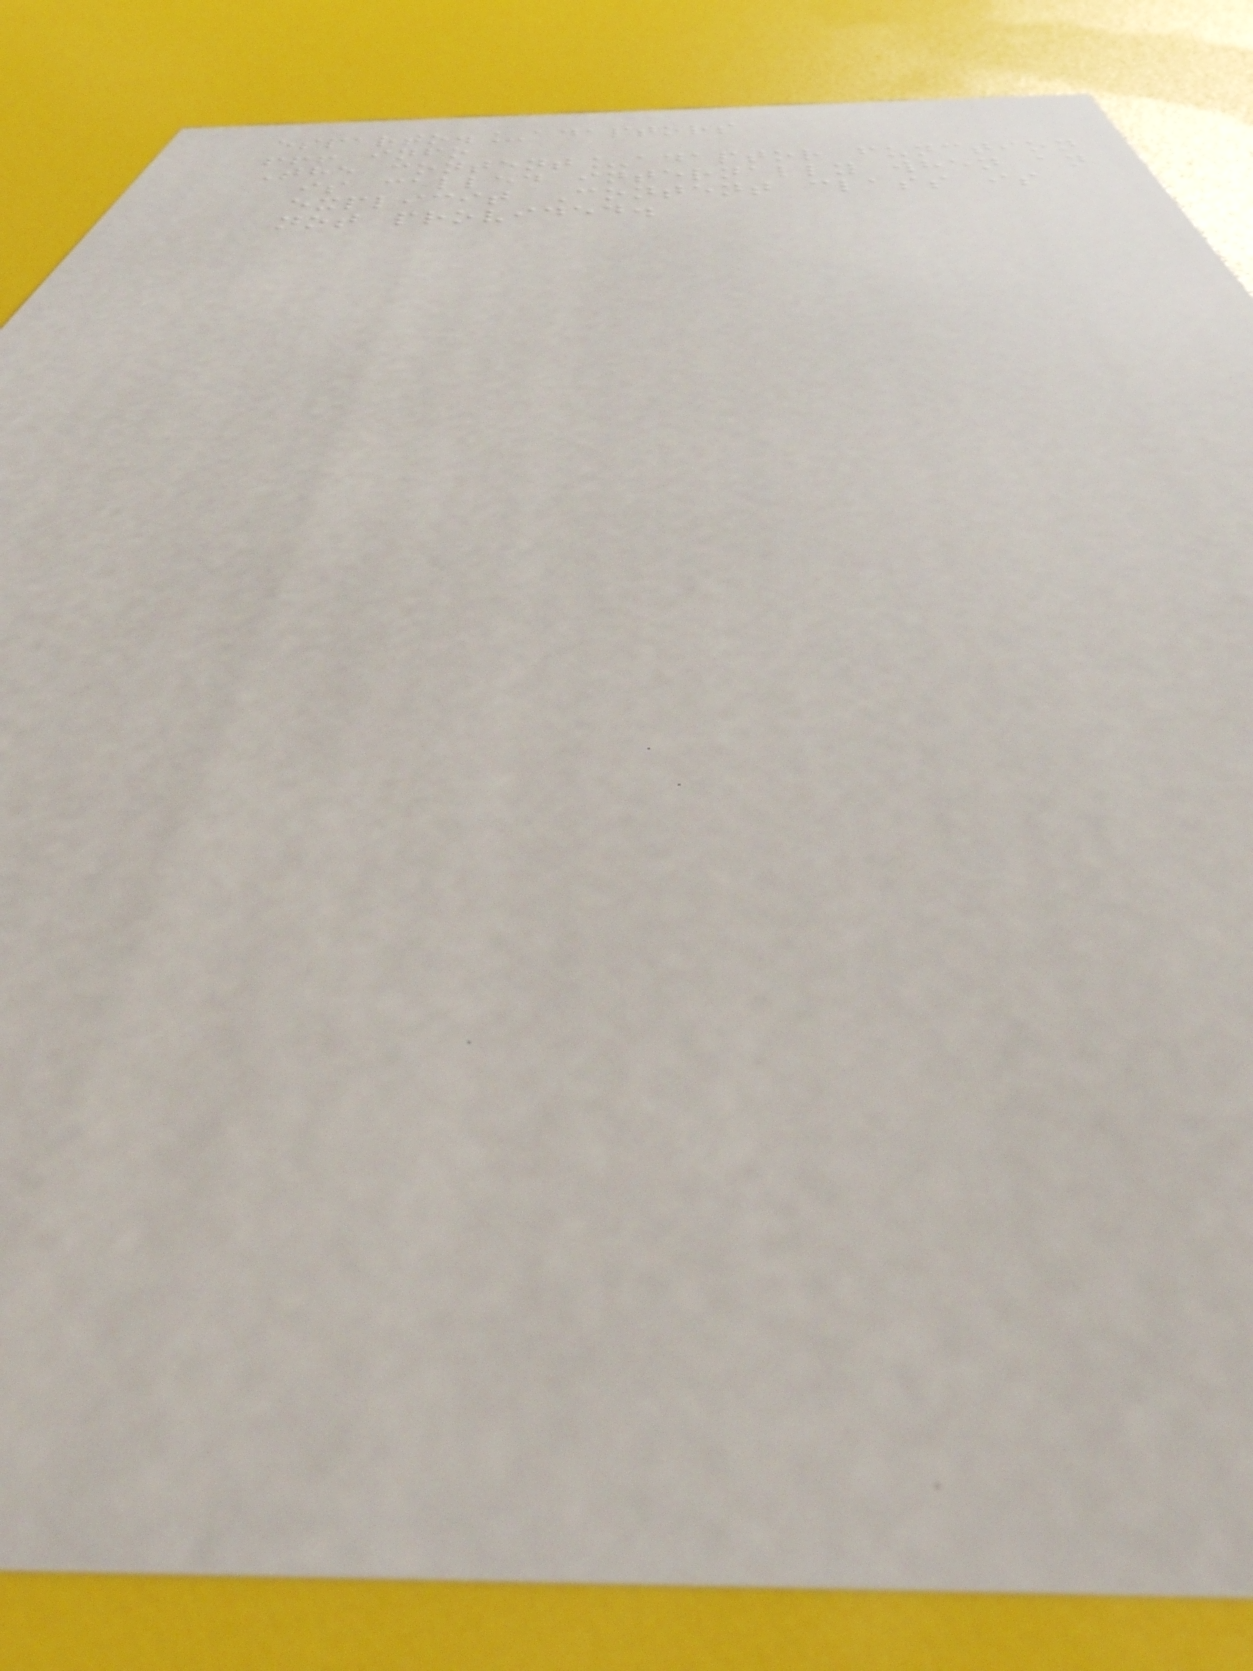esparto._adaptors
!!! info
The content_adaptor function
is called internally when an
explicit Content class is
not provided.
